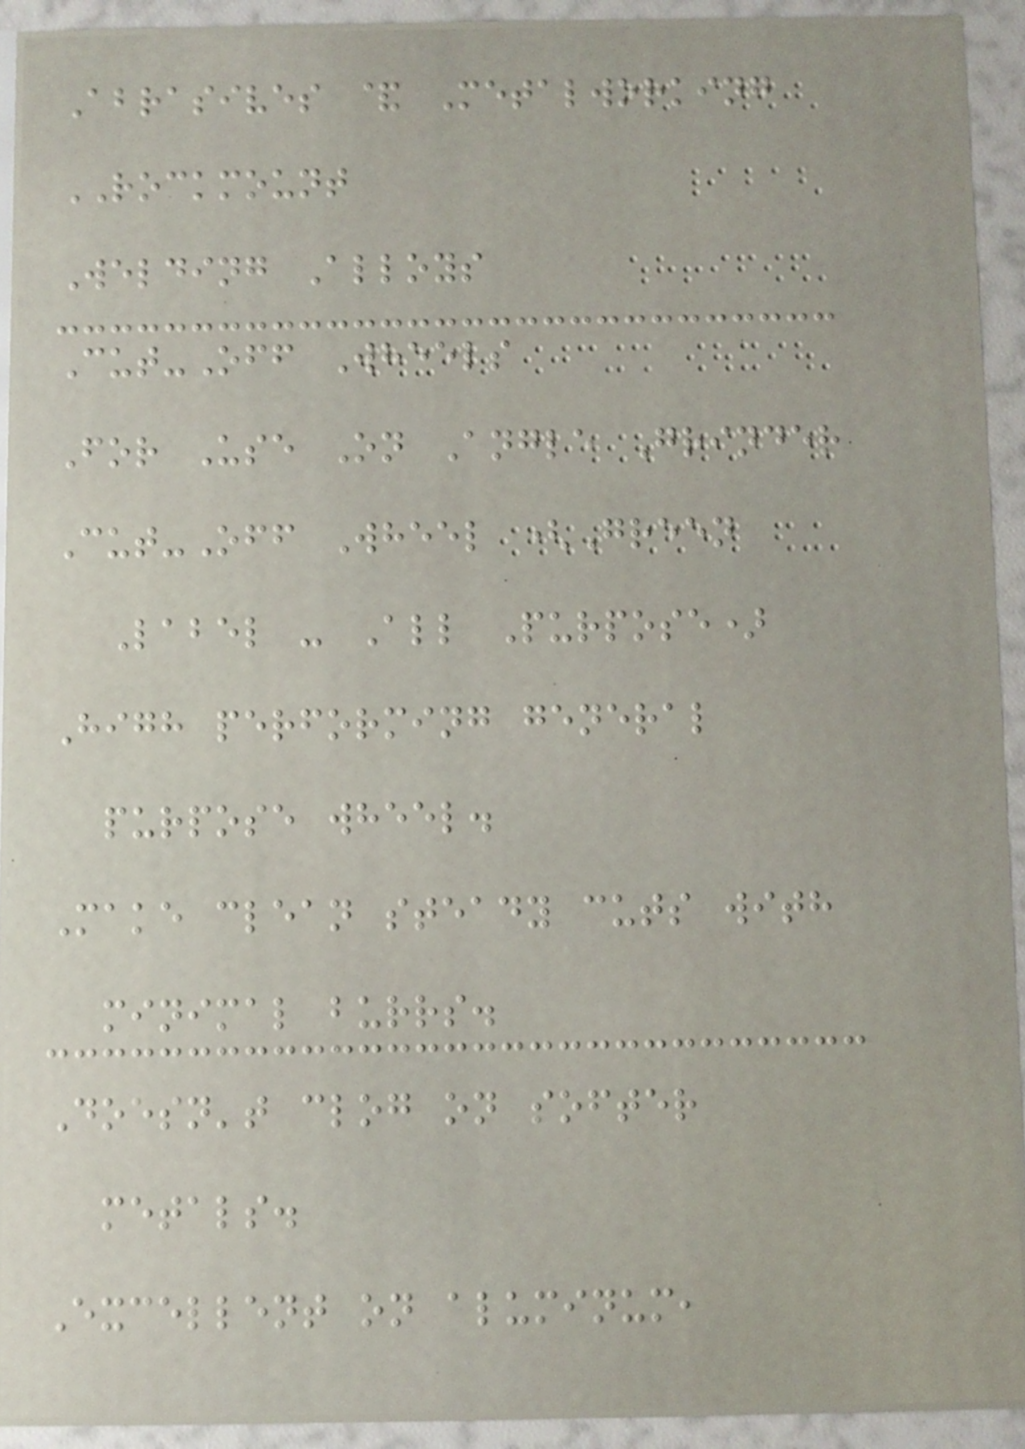Abrasives & Metalworking
ROCKMOUNT
Welding Alloys
Cut-Off Wheels
For Use On Angle Grinder
Cut-Off Wheel (Green
Label - All Purpose)
High performing general
purpose wheel.
Make clean steady cuts with
minimal burrs.
Doesn't clog on softer
metals.
Excellent on aluminum,
